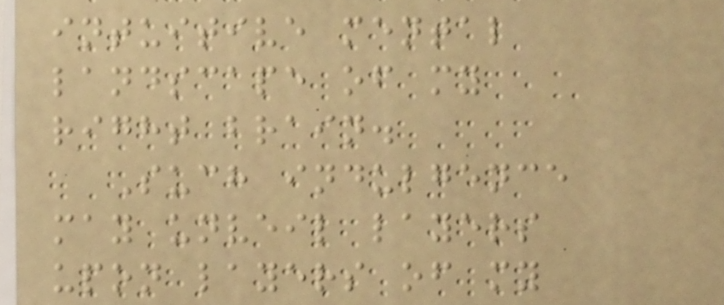intuitive mental
landscape of my
right brain.
Such indulgence
may unveil layers
upon layers of my
